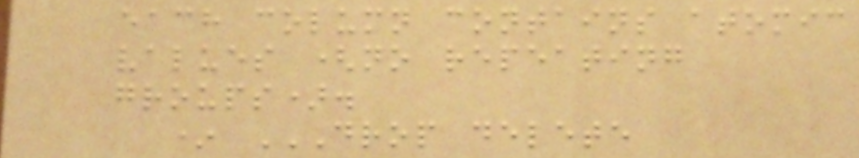each column contains atomic
values (no repeating
groups).
* DROP DELETE
